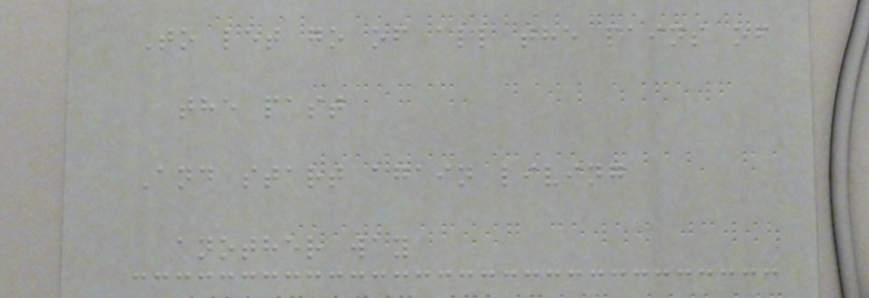To let go of all the pains of
the past
And start again living
another way
